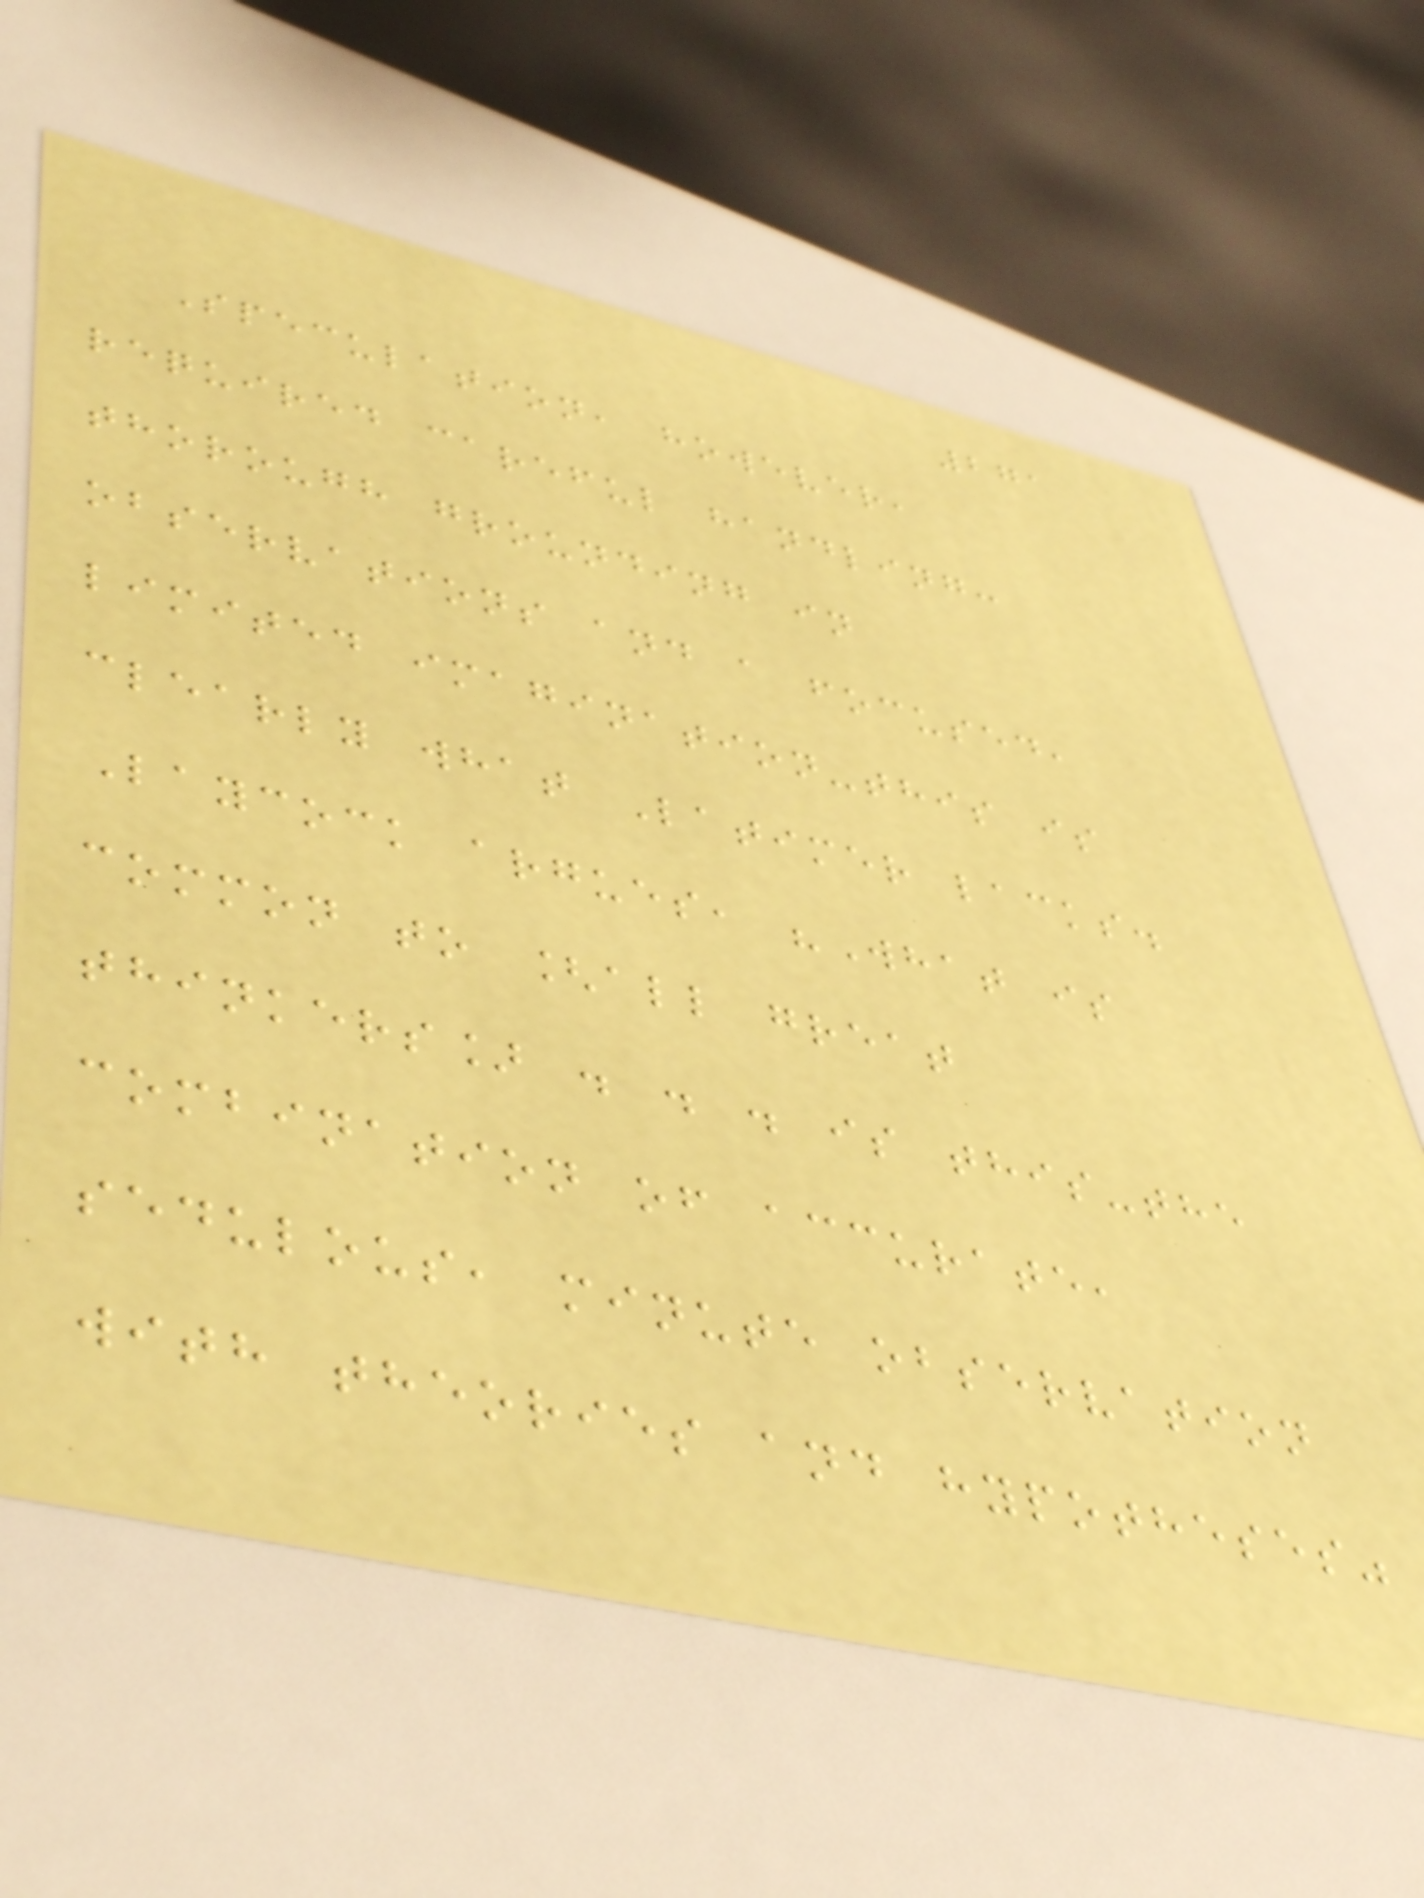271
Speculation, however,
required careful handling:
thorough grounding in
observations and a focused,
limited imagination-this is
clearly what Latimer lacks.
Laycock argues, "What is
common to [all great
thinkers] . . . is this-the
combination of accurate,
sedulous, minute observation
with theories and hypotheses"
